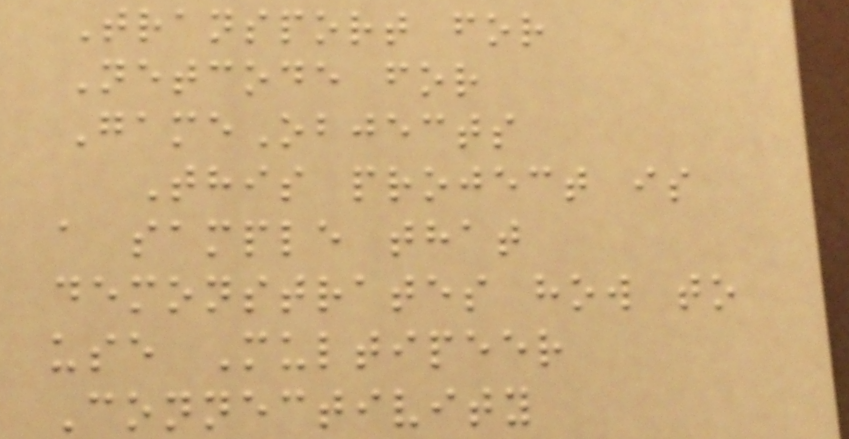Transport for
Netcode for
GameObjects
This project is
a sample that
demonstrates how to
use Multipeer
Connectivity
